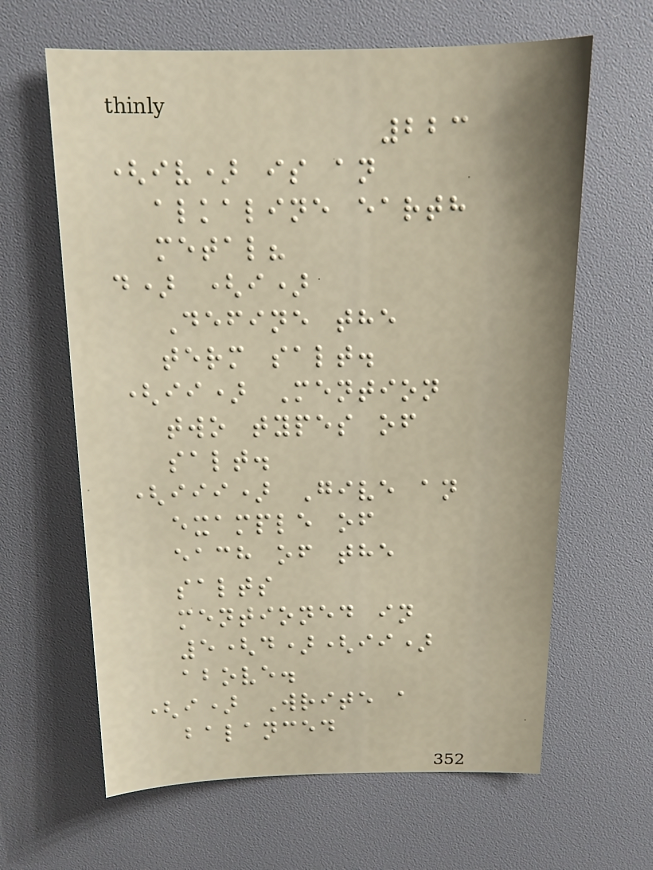223
(iv) is an
alkaline earth
metal?
d) (i)
Define the
term salt.
(ii) Mention
two types of
salt.
(iii) Give an
example of
each of the
salts
mentioned in
5(d)(ii)
above.
(i) Write a
balanced
